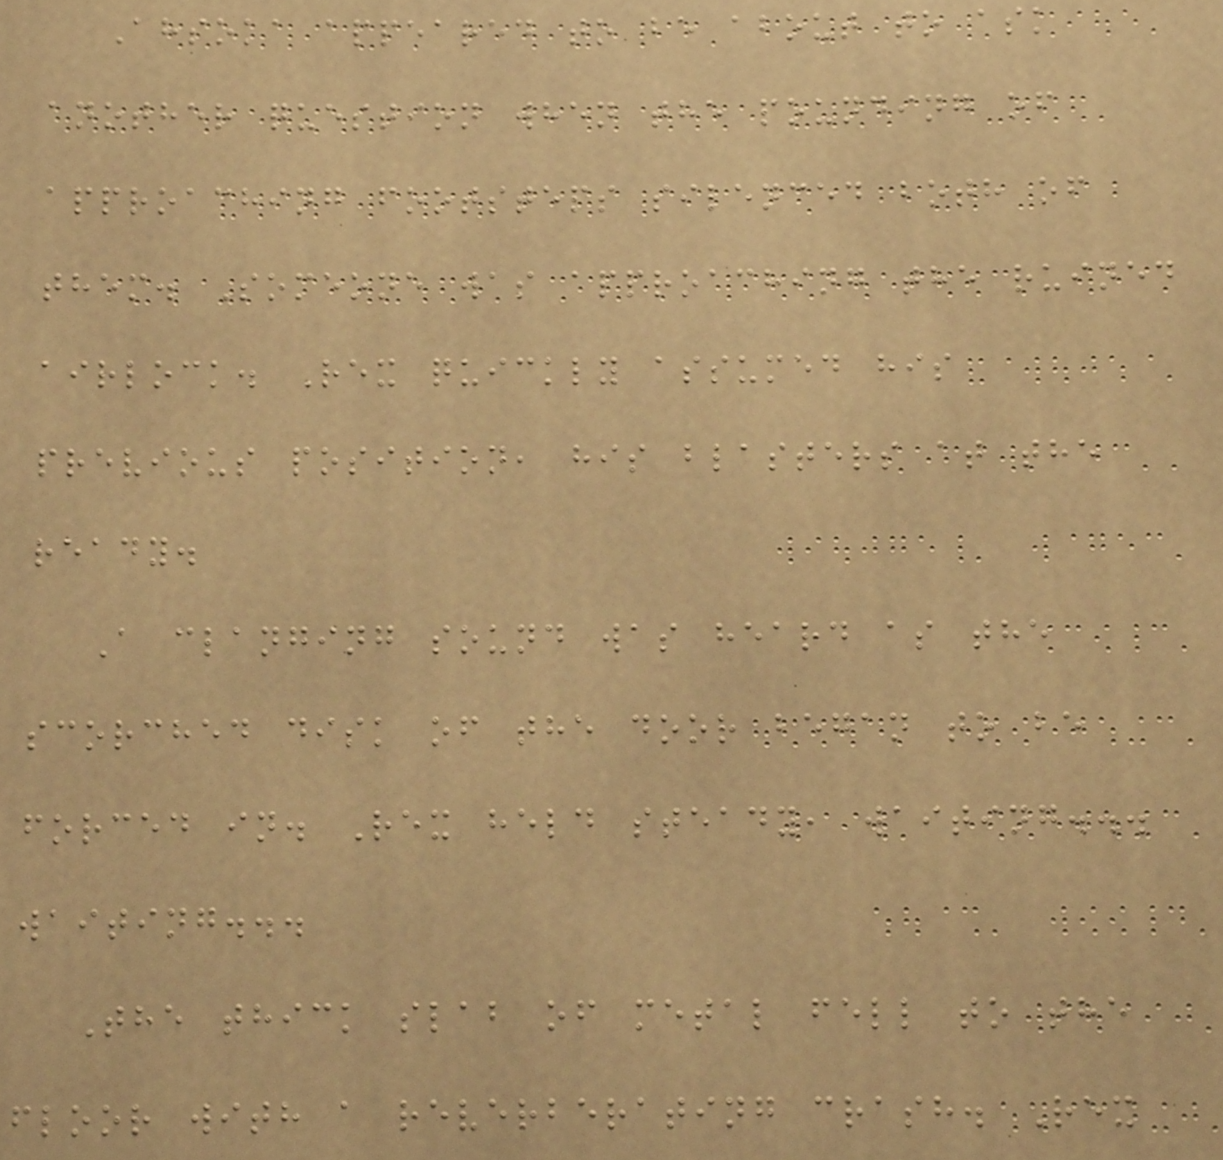Ahsoka appeared to be about to ask
another question when the pounding of
approaching footsteps silenced both of
them. Someone was approaching the ruined
airlock. Rex quickly assumed his
previous position, his blasters at the
ready.
A clanging sound was heard as the
scorched disk of the door began to be
forced in. Rex held steady, waiting...
waiting...
The thick slab of metal fell to the
floor with a reverberating crash. Rex
